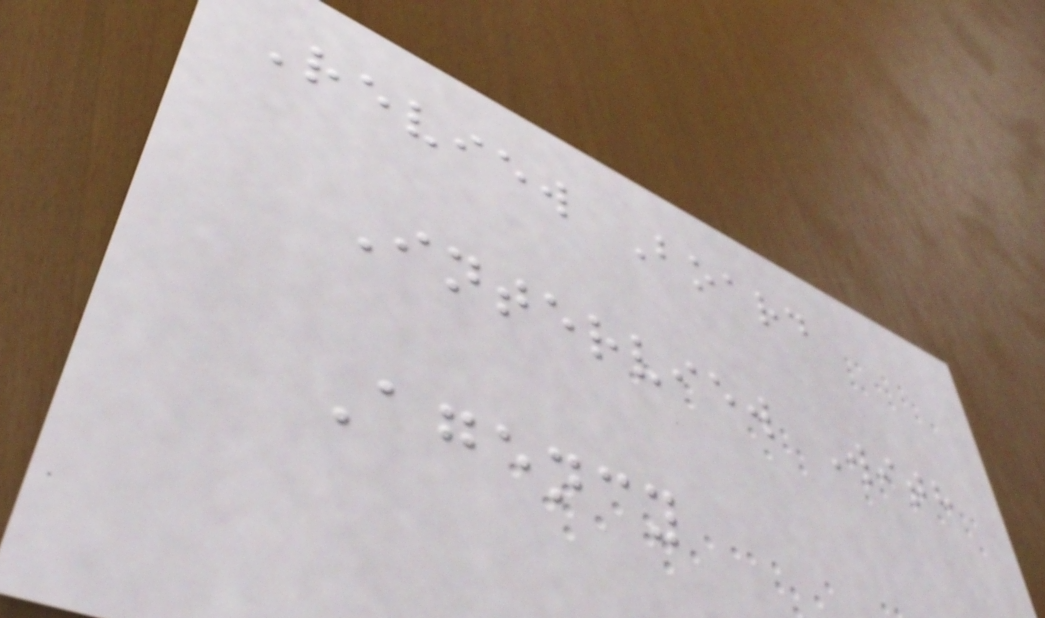Review Board
Interview With
Agency
